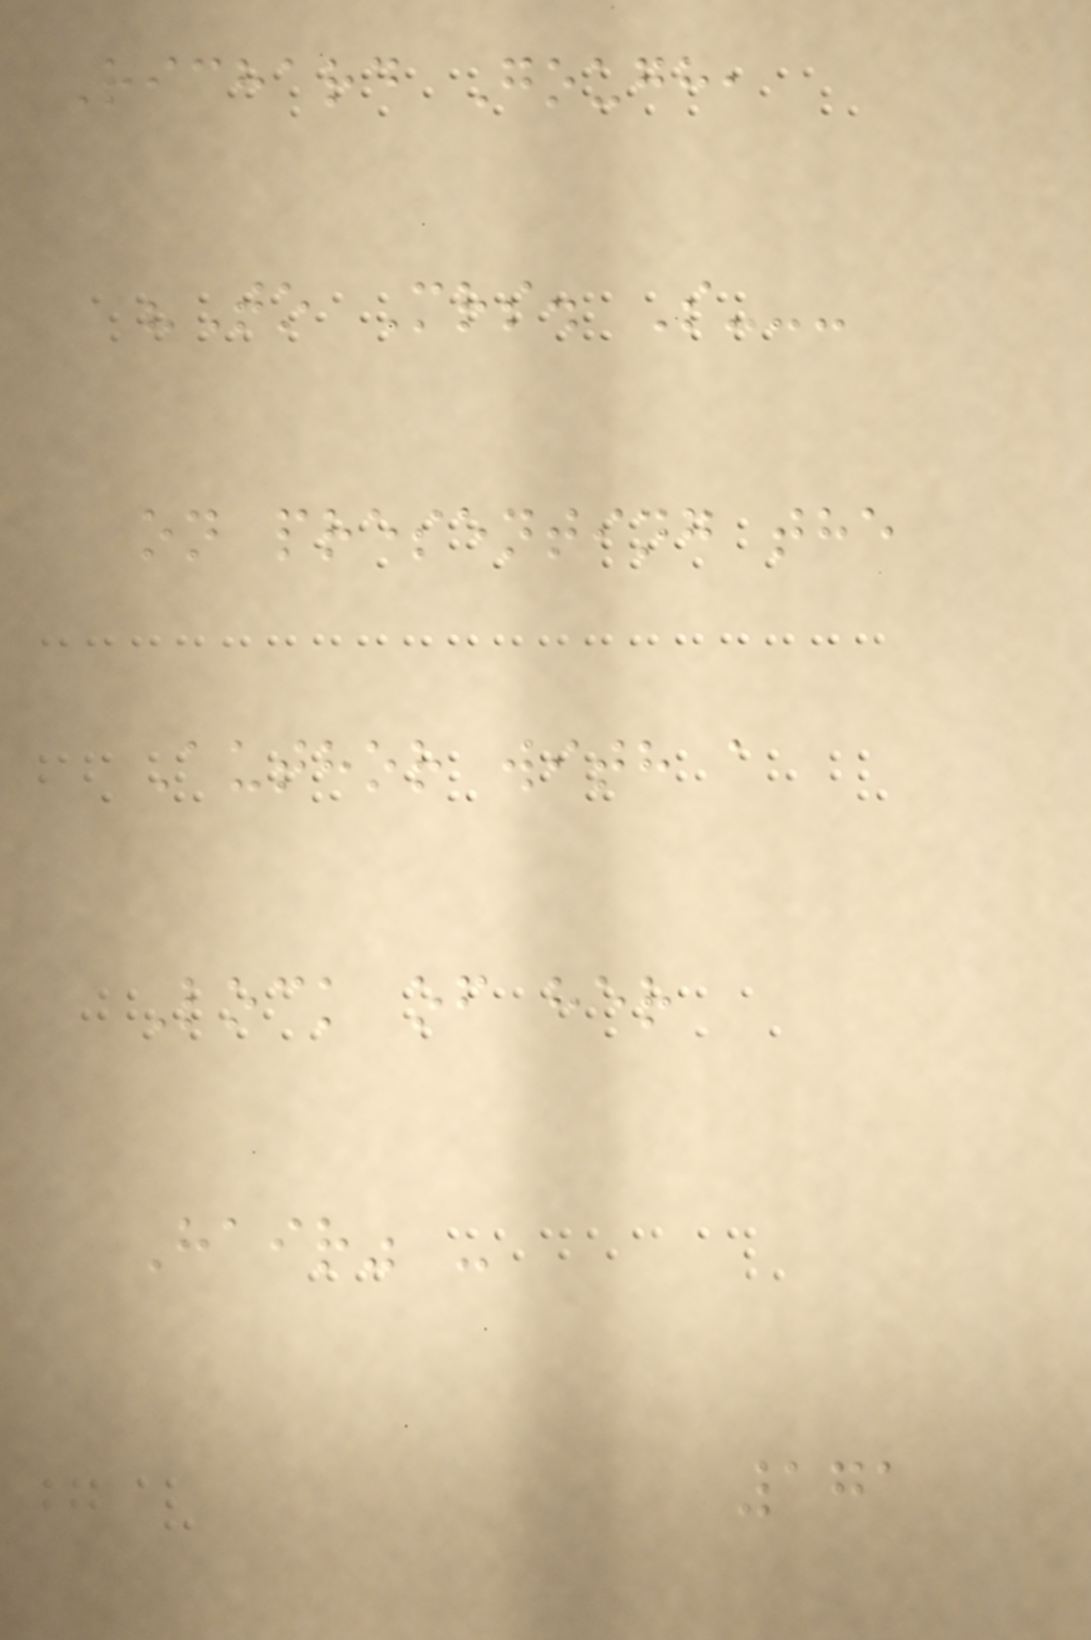Richard Gough,
"To Mrs. S---
on presenting the
Author with a
Lock of her
Hair" -
171
